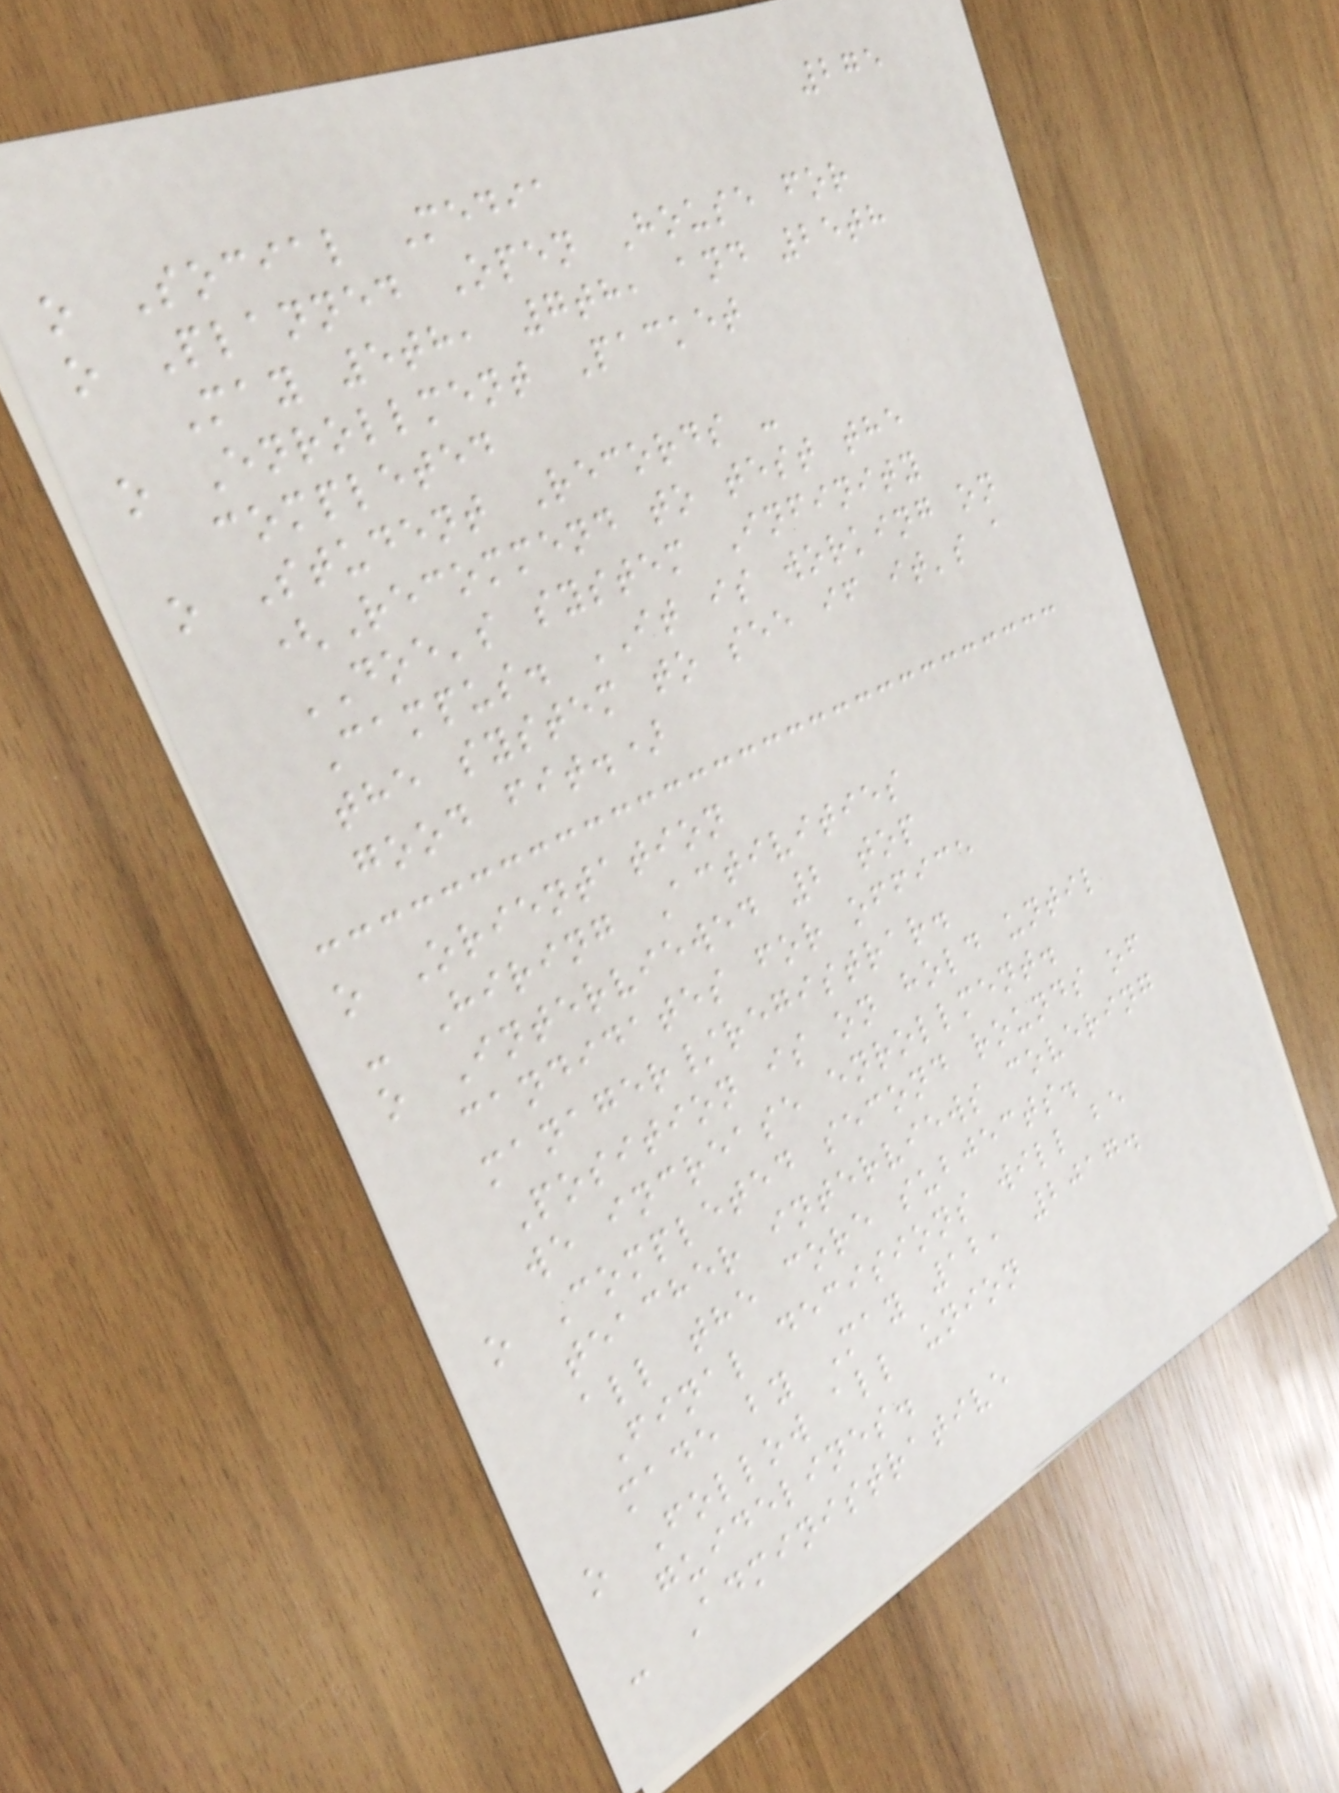275
o Social Media
o Planned Open House for
May 5th, 7th, and 25th
o Enrollment Packet
completed
o Student Records -
(Recommend to test the
DOE's system Infinity
Campus. IT is working on
the system to see if it's a
good fit.)
o Orientation
- Hiring Activities
o Interviewed 2 top
candidates for office
manager/registrar.
Position is on hold until
we increase enrollment.
o Completed second rounds of
teacher interviews covering
all the core subjects.
Final decisions will be
made by May 12, 2017.
o Follow all union
guidelines.
- Administrative
